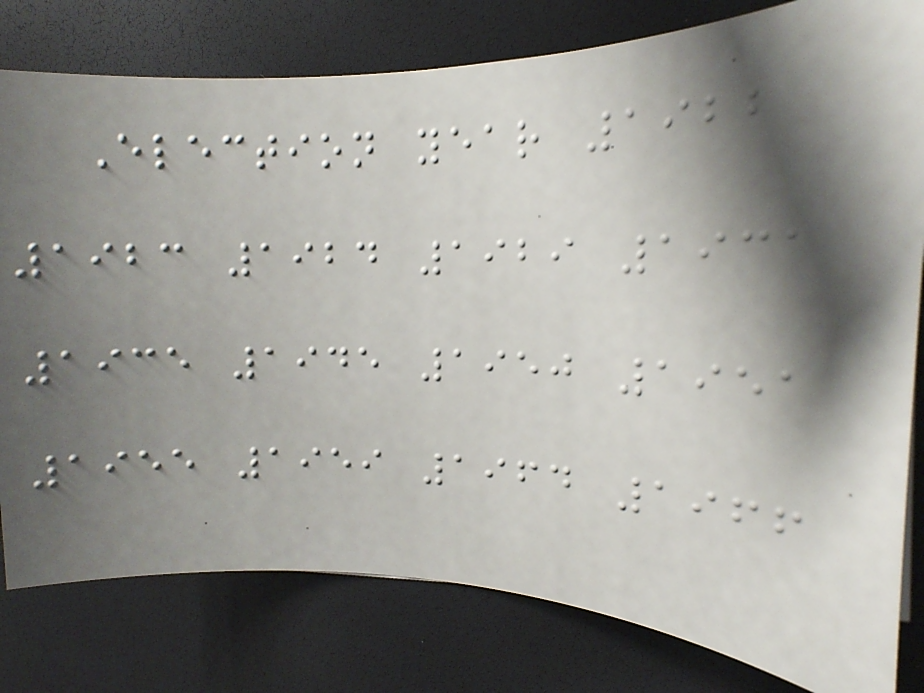Election year 1922
1923 1924 1929 1931
1935 1945 1950 1951
1955 1959 1964 1966
